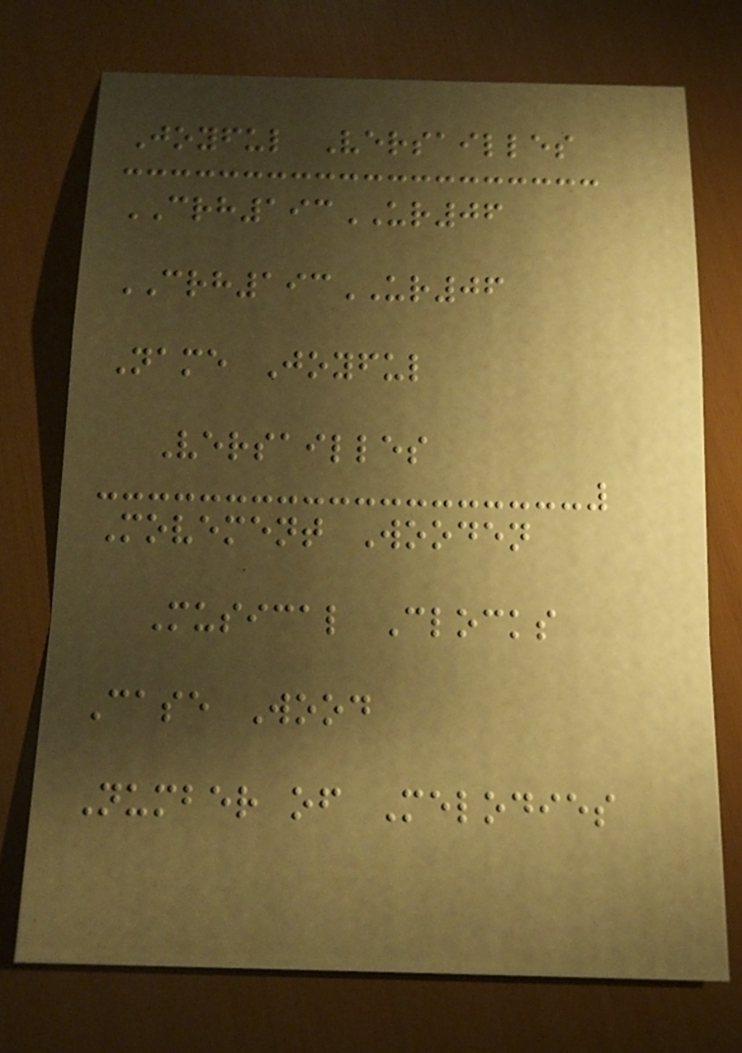Joyful Versailles
CRH193UR06
CRH193UR06
Name Joyful
Versailles
Movement Wooden
Musical Clocks
Case Wood
Number of Melodies
